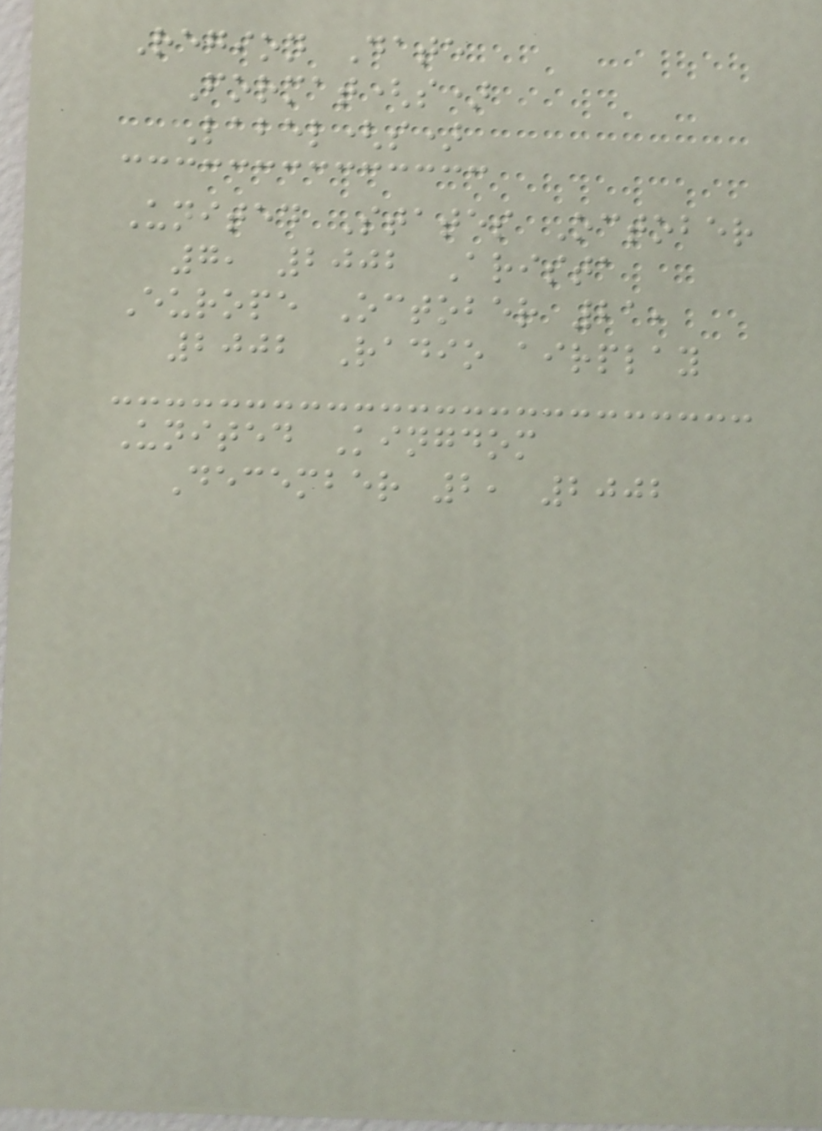Region Date
Format(s)
Label(s)
United States October
7, 2002 Arista
Europe October 21,
2002 Radio airplay
United Kingdom
December 2, 2002
